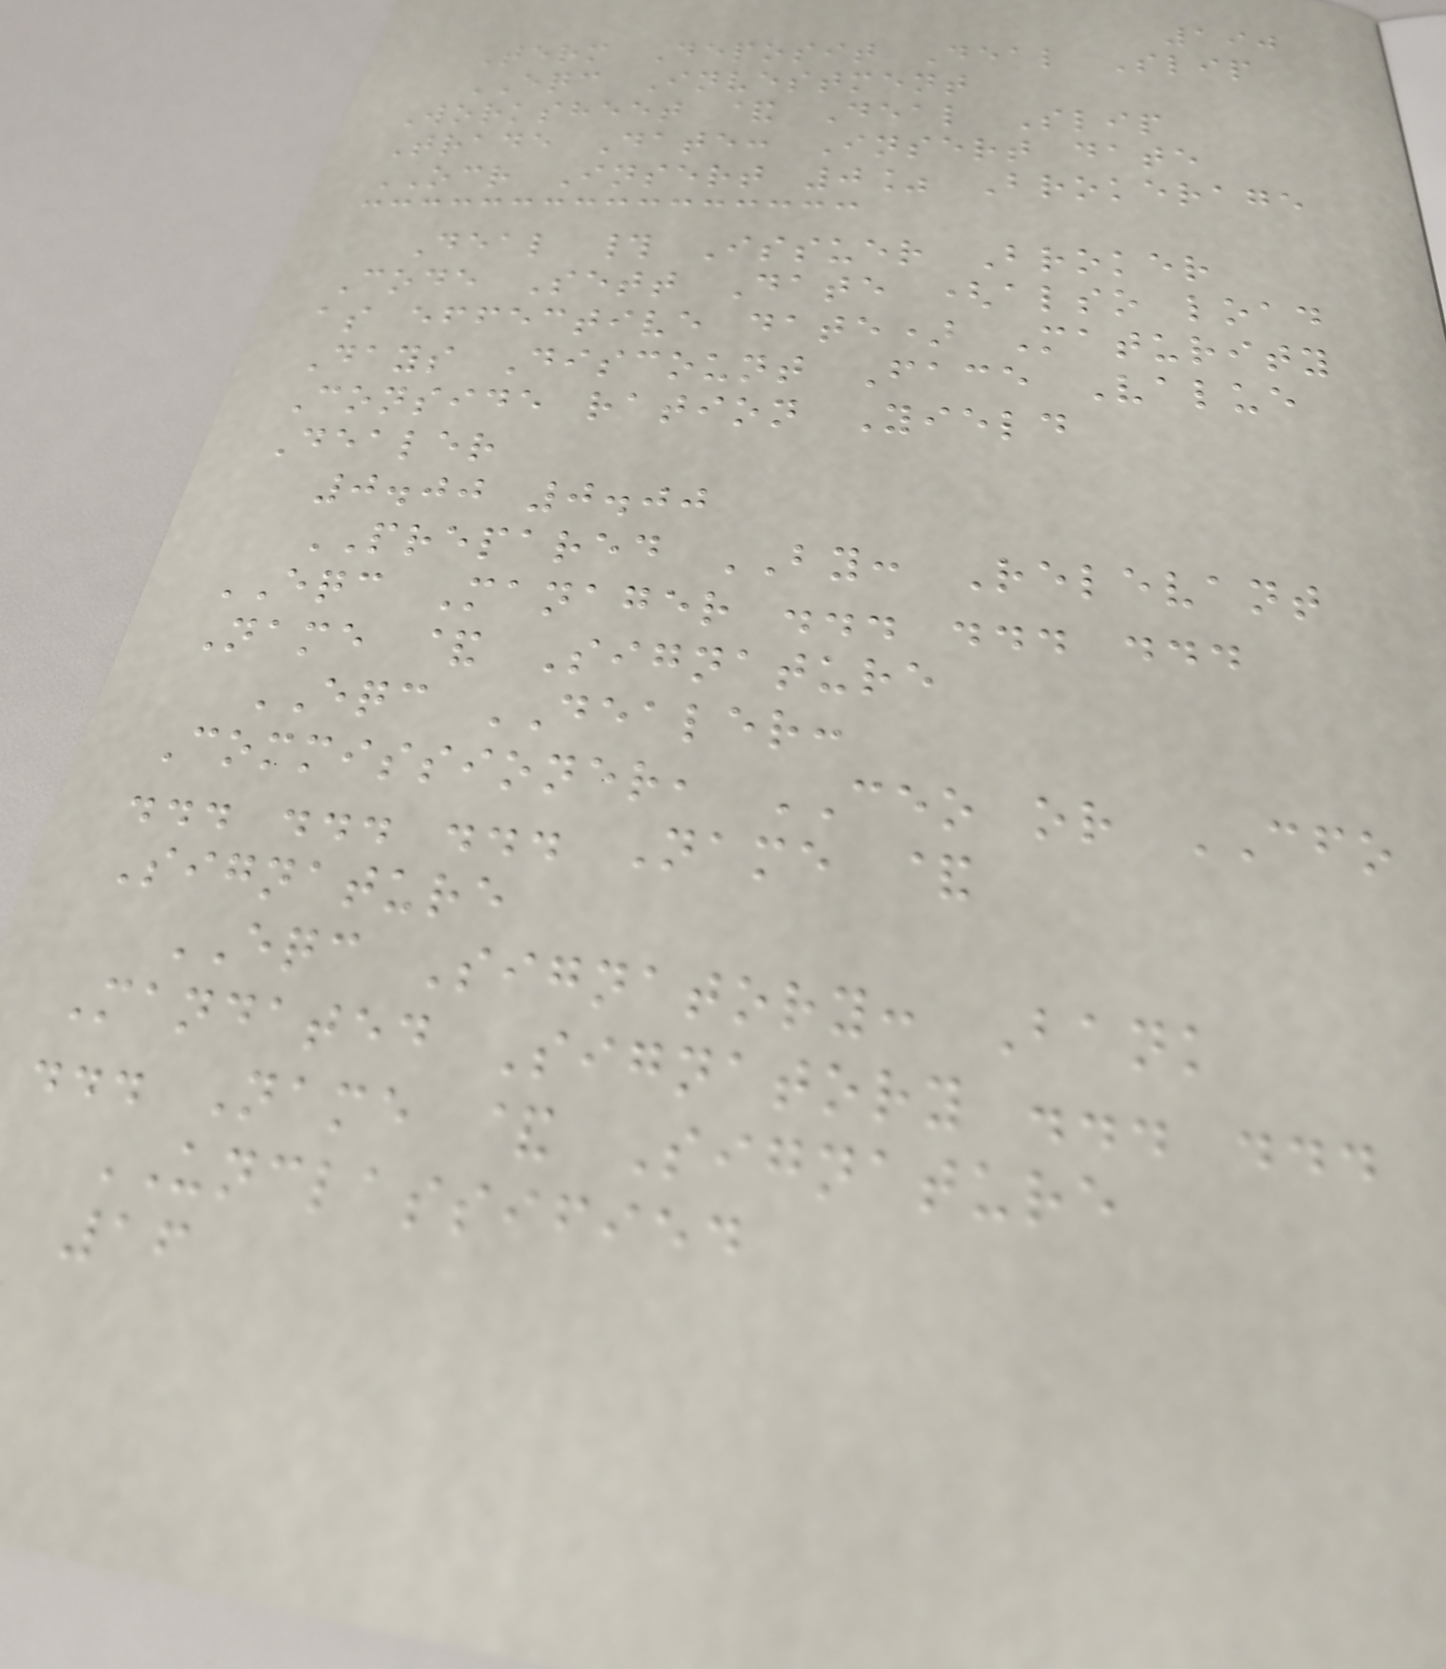190
Term Deposit Deal Slip
EQC Investment
Worksheet & Deal Slip
Trade Date: Insert date
OCR Insert 0% Brokerage
Deal # Issuer Broker
Code Sett Date (also load
as effective date) Maturity
Days Discount Face Value
Conside ration Yield
Dealer
0.00 0.00
PREPARED BY: Relevant
EQC Manager ... ... ...
Name & Signature
EQC DEALER:
Commissioner, CEO or CFO
... ... ... Name &
Signature
EQC Signatory: Bank
Mandated Signatory ... ...
... Name & Signature
UNCLASSIFIED
16
